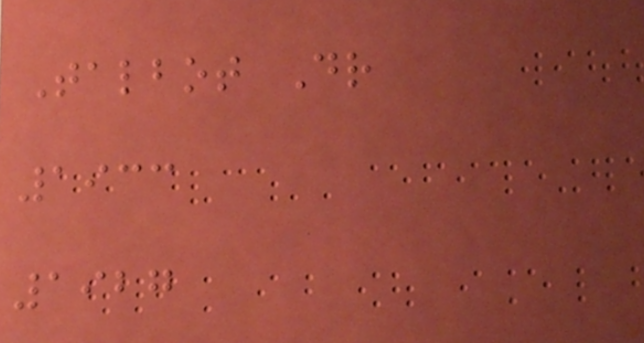Talbot Dr
1933
1927
